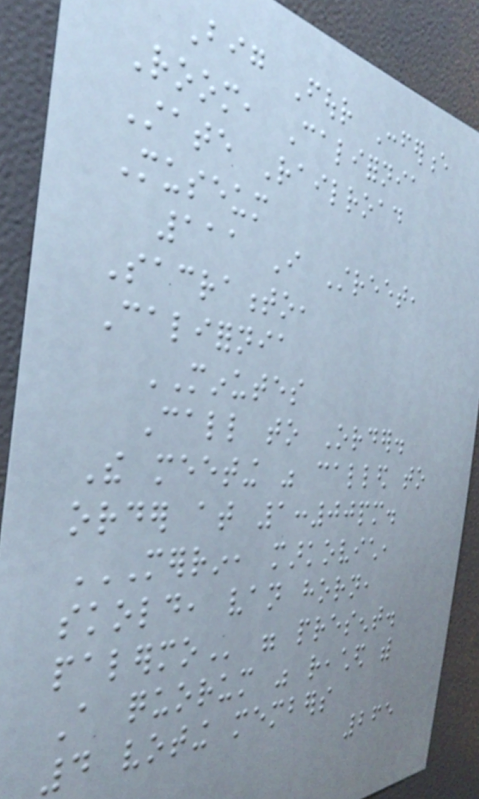Big Four Conference
Room, California
State Railroad
Museum
111 I Street,
Sacramento,
California
MINUTES
Call to Order.
The meeting was called to
order at 1:00pm.
MERRIN, MARKOVICH,
SKOLD, VAN HORN,
PALERMO were present.
A quorum was reached with
4 voting members
265
